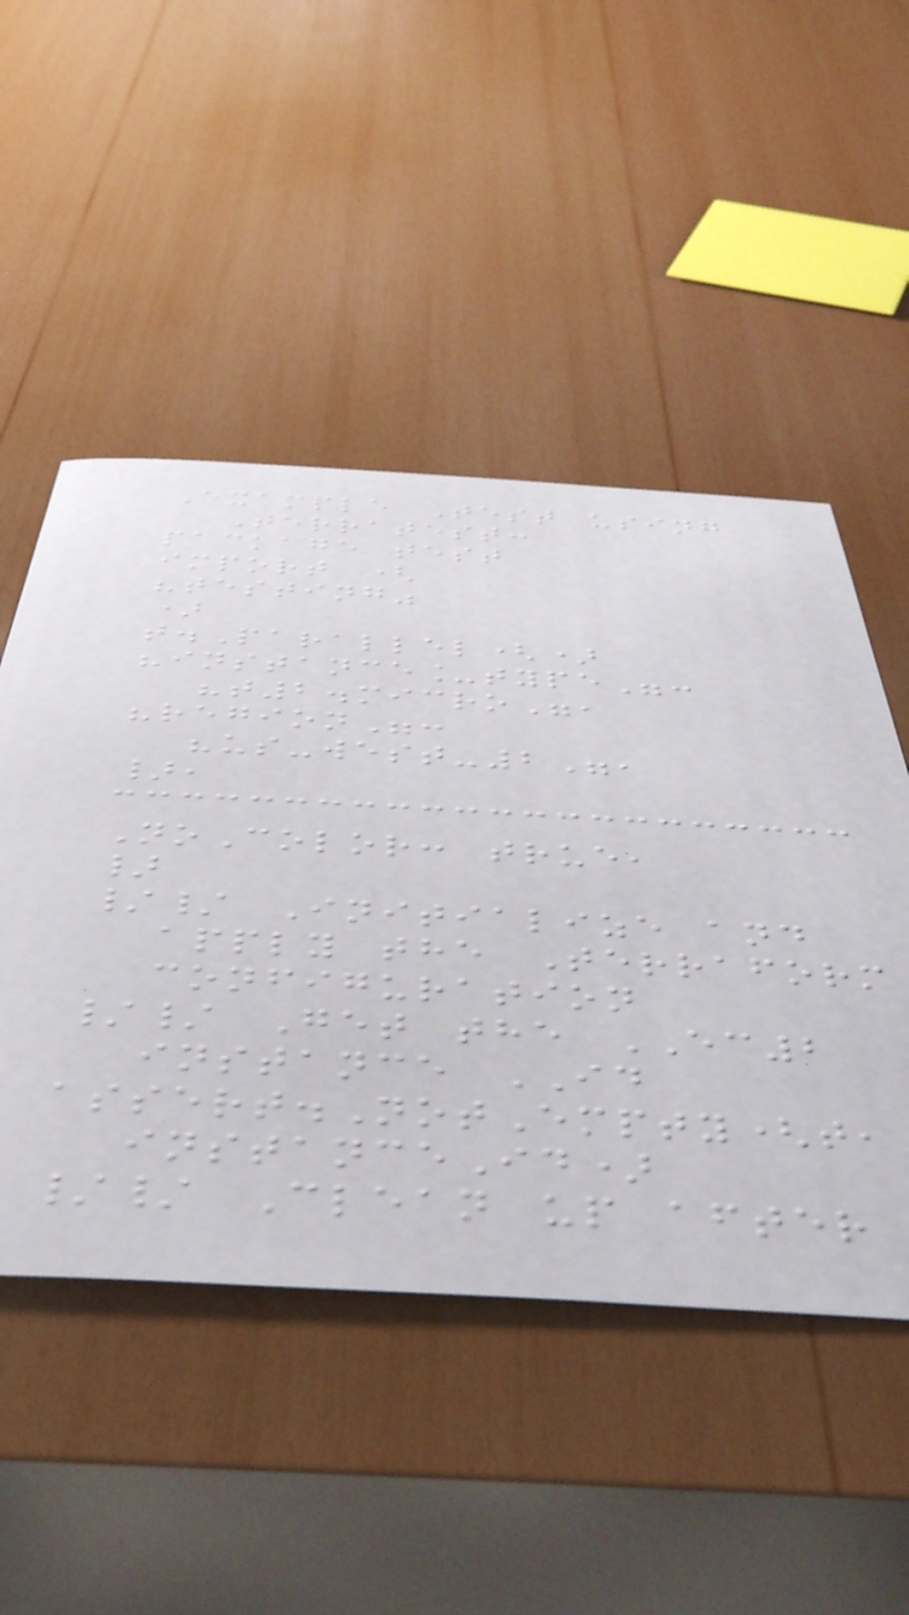Example Test using
Terratest:
package test
import (
"testing"
)
t.Parallel()
"instance_type":
"t2.micro",
"region":
"us-west-2",
},
NoColor: true,
}
// Initialize and
apply the Terraform
configuration
// Get the EC2
instance ID
assert.NotEmpty(t,
instanceId)
// Clean up after
